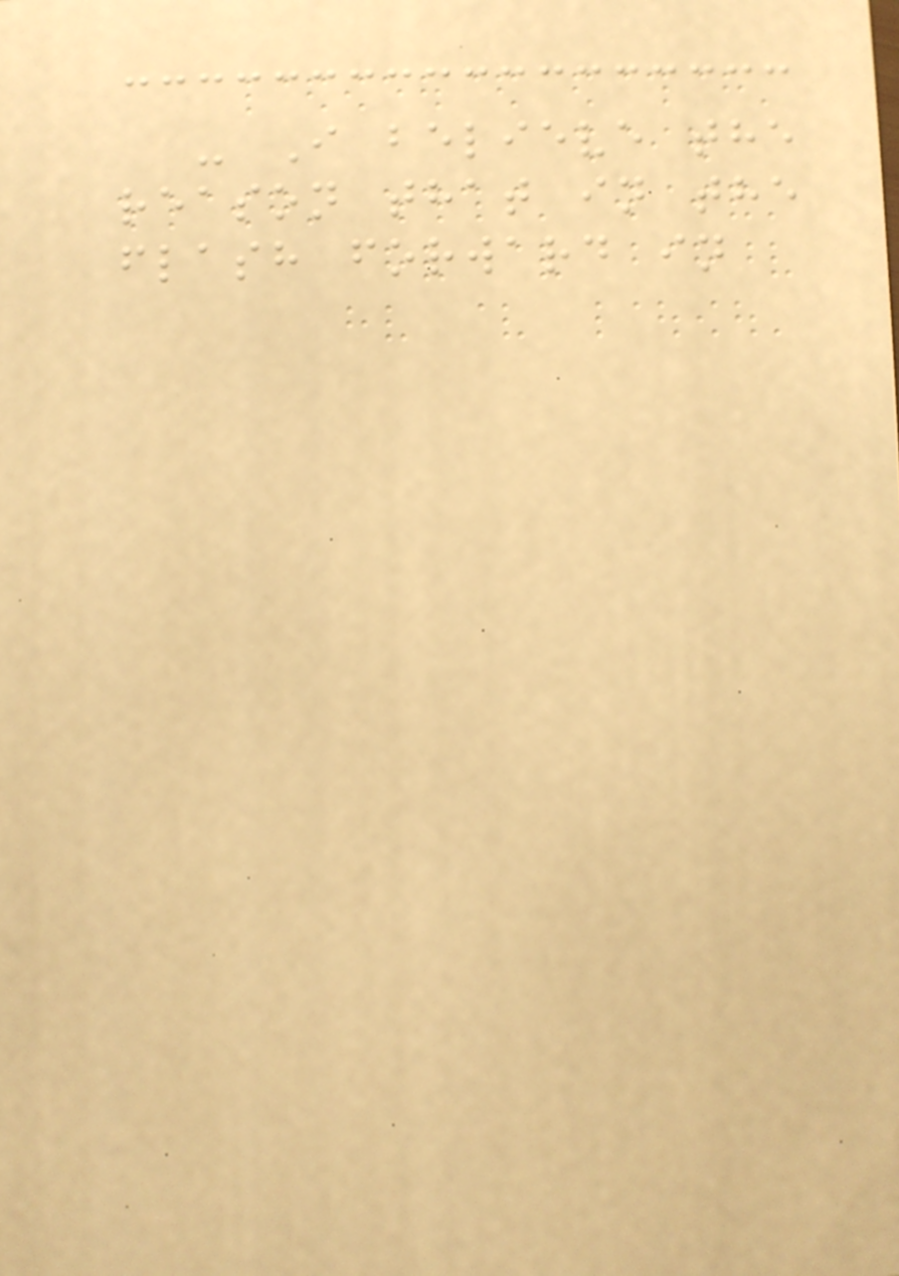- I believe the
reason that in the
flash forward in
